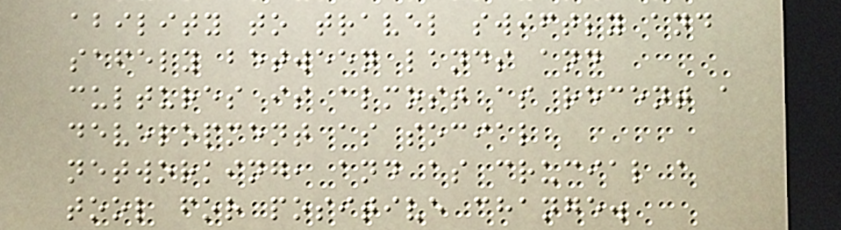ability to travel swiftly and
safely between lands and
cultures is almost as recent a
development as social
networking, and as crucial a
tool for positive change.
